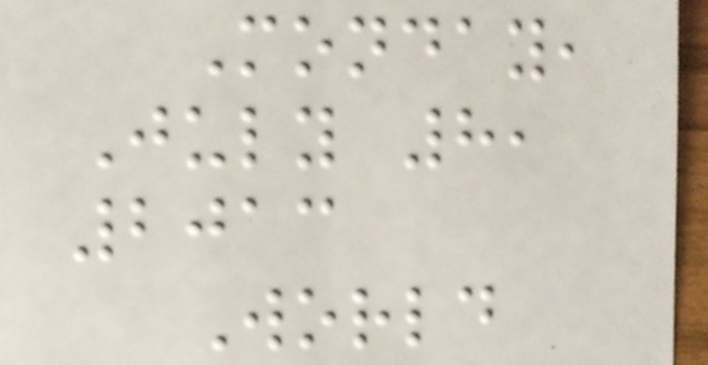Monday,
July 8,
2013
World
